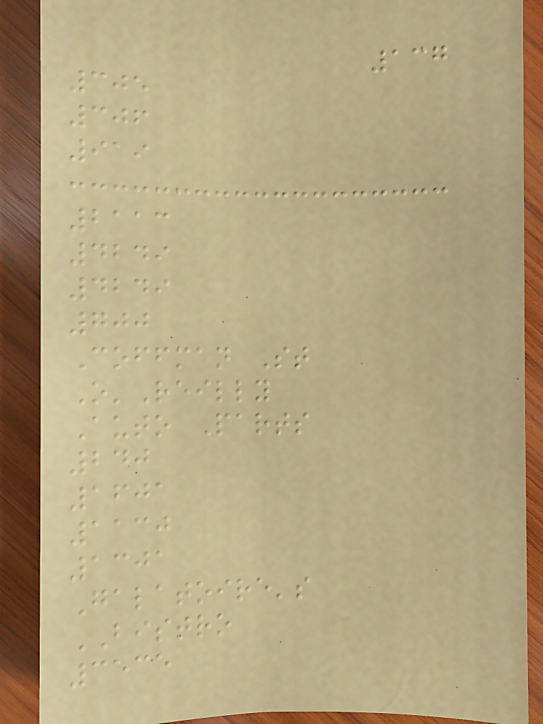137
305
306
919
2113
4249
4249
700
Coffman St
O'Reilly
Auto Parts
240
1601
1130
1301
Galatoire's
BISTRO
3535
